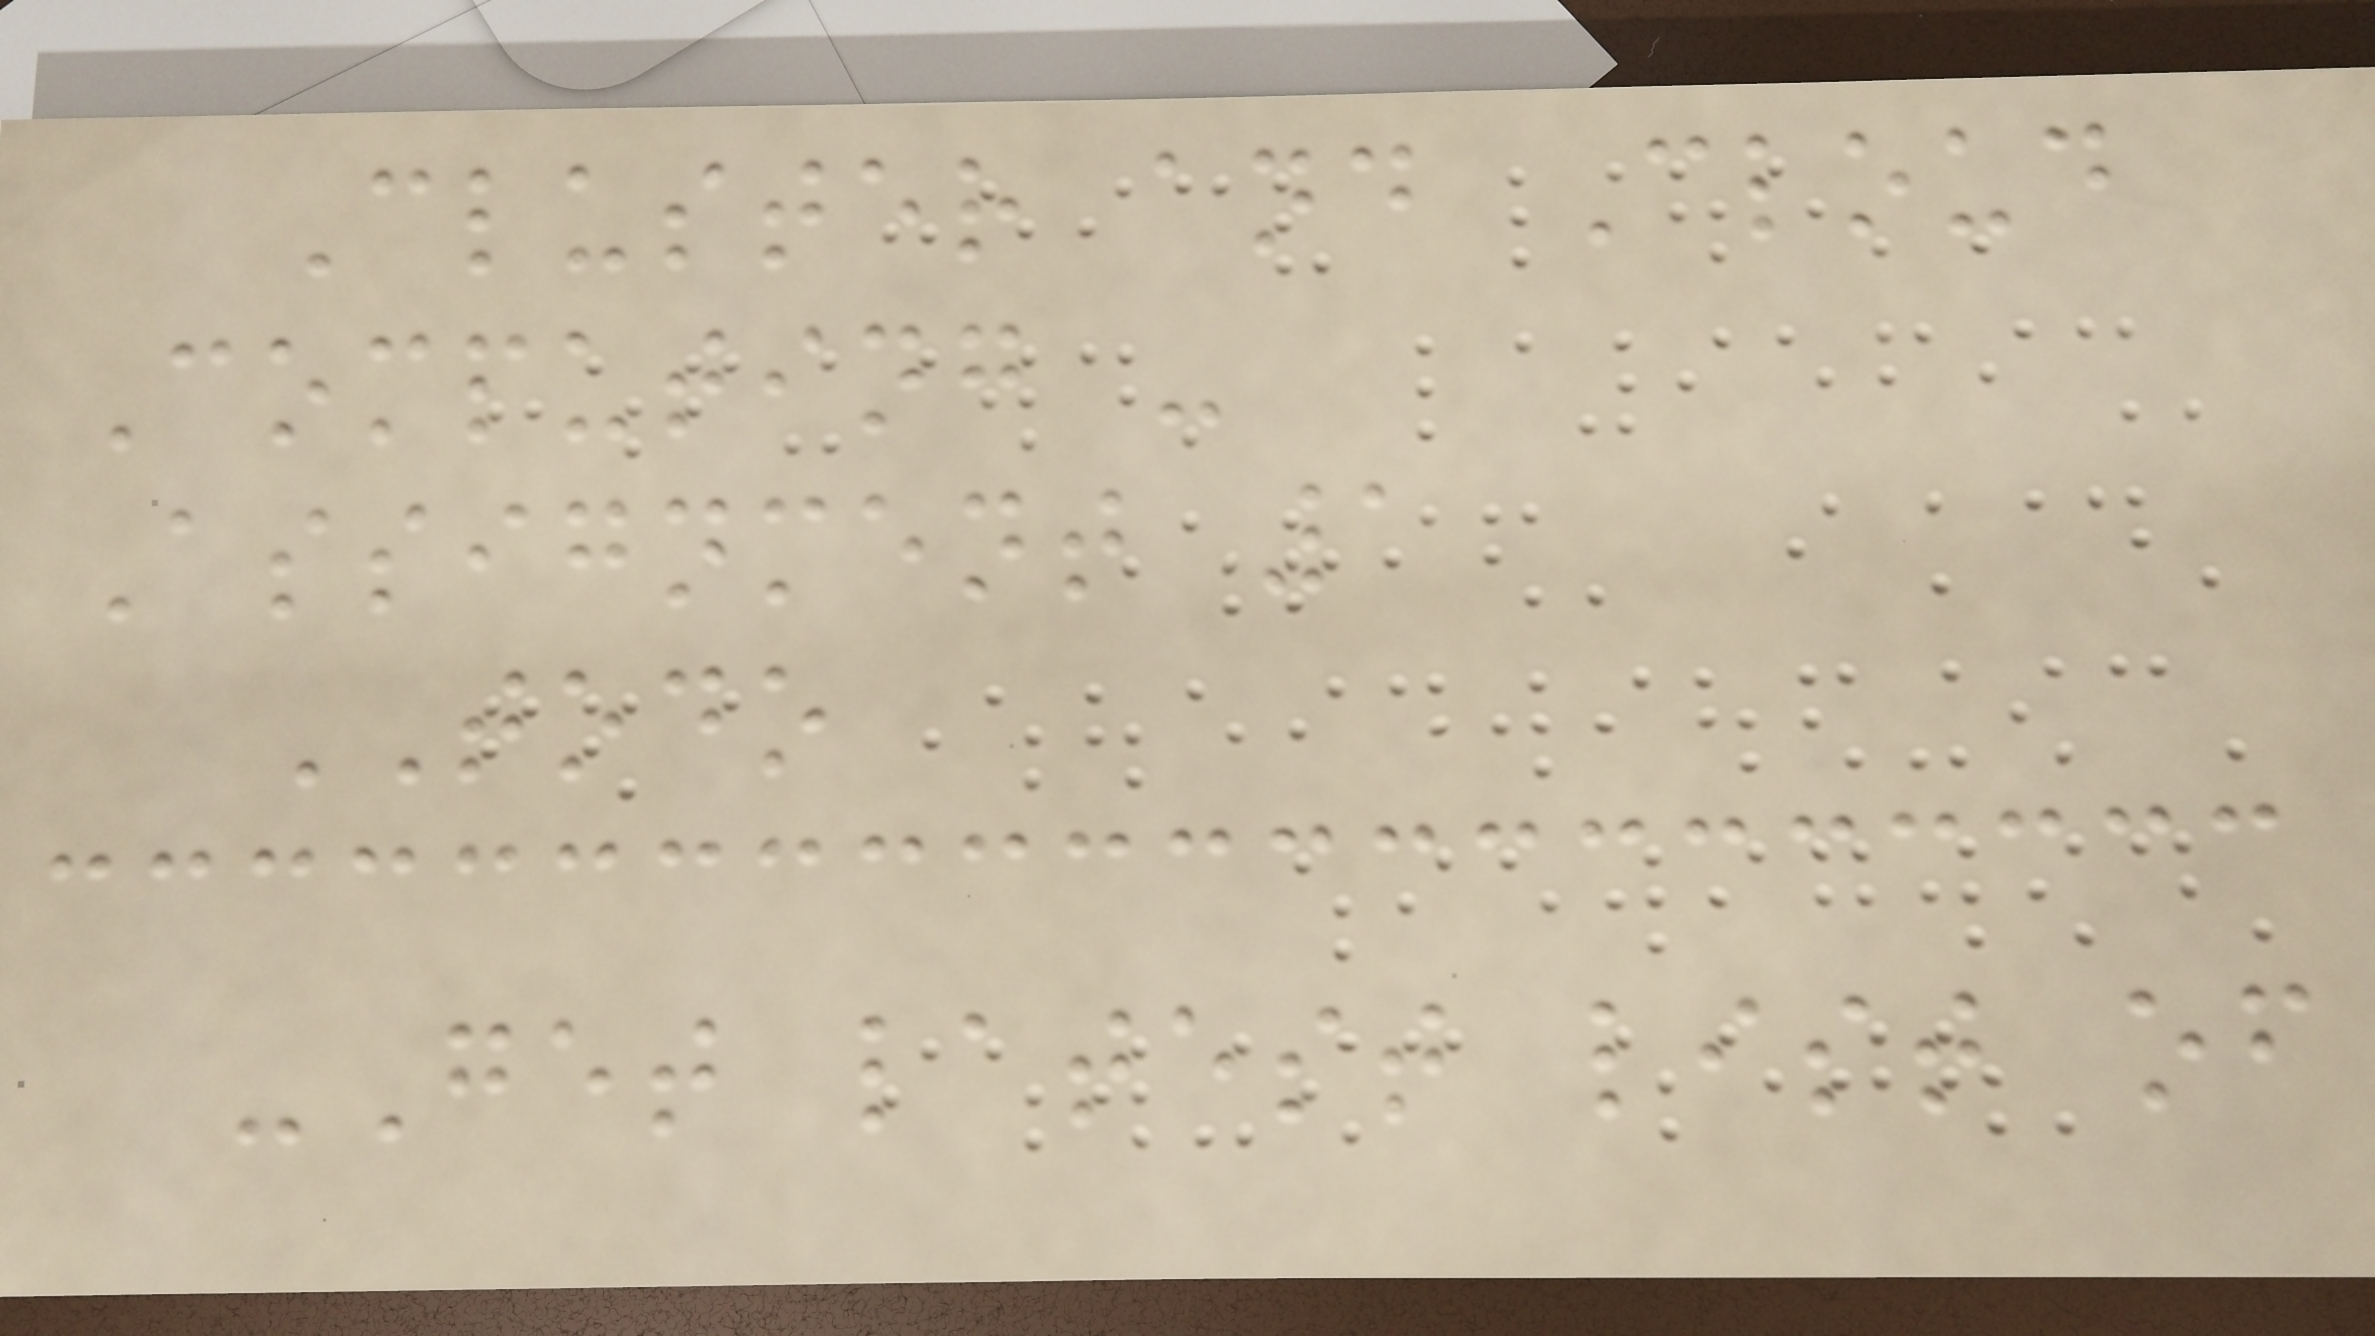Cluster and Cloud
Computing -
Assignment 1
TODO
-Get latest list of
